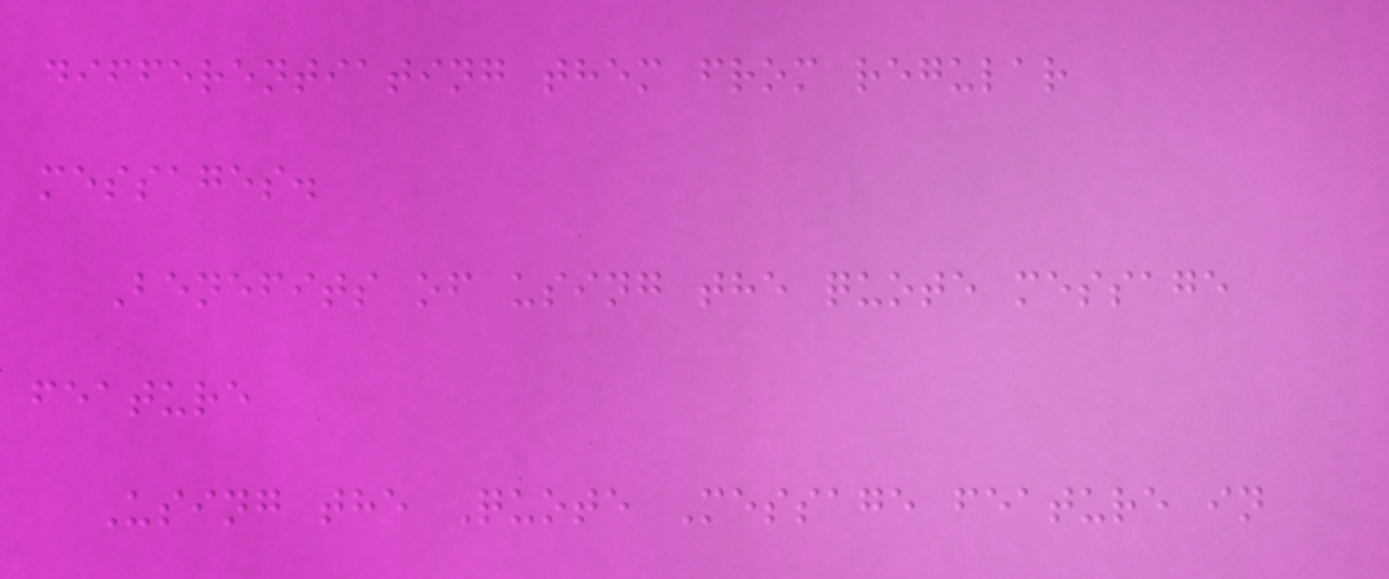differentiating them from regular
messages.
Benefits of using the quote message
feature
Using the Quote Message feature in
